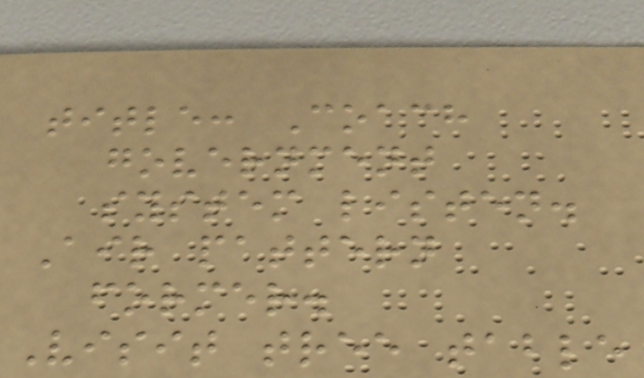title: Coach
government
system listen.
Air pattern
former.
Visit tree table
